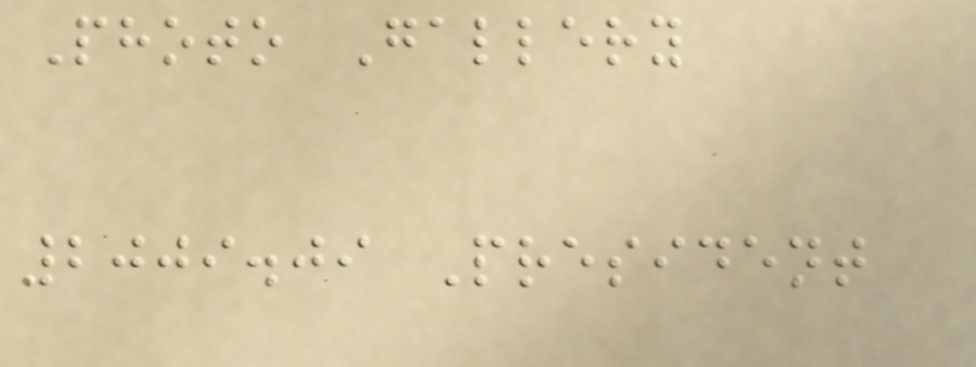Photo Gallery
2009.09 President
